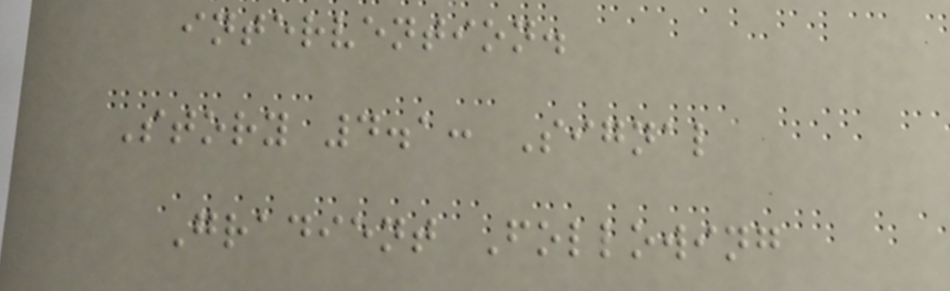intervention.
Story 4.1: Signal
Gradient Following
